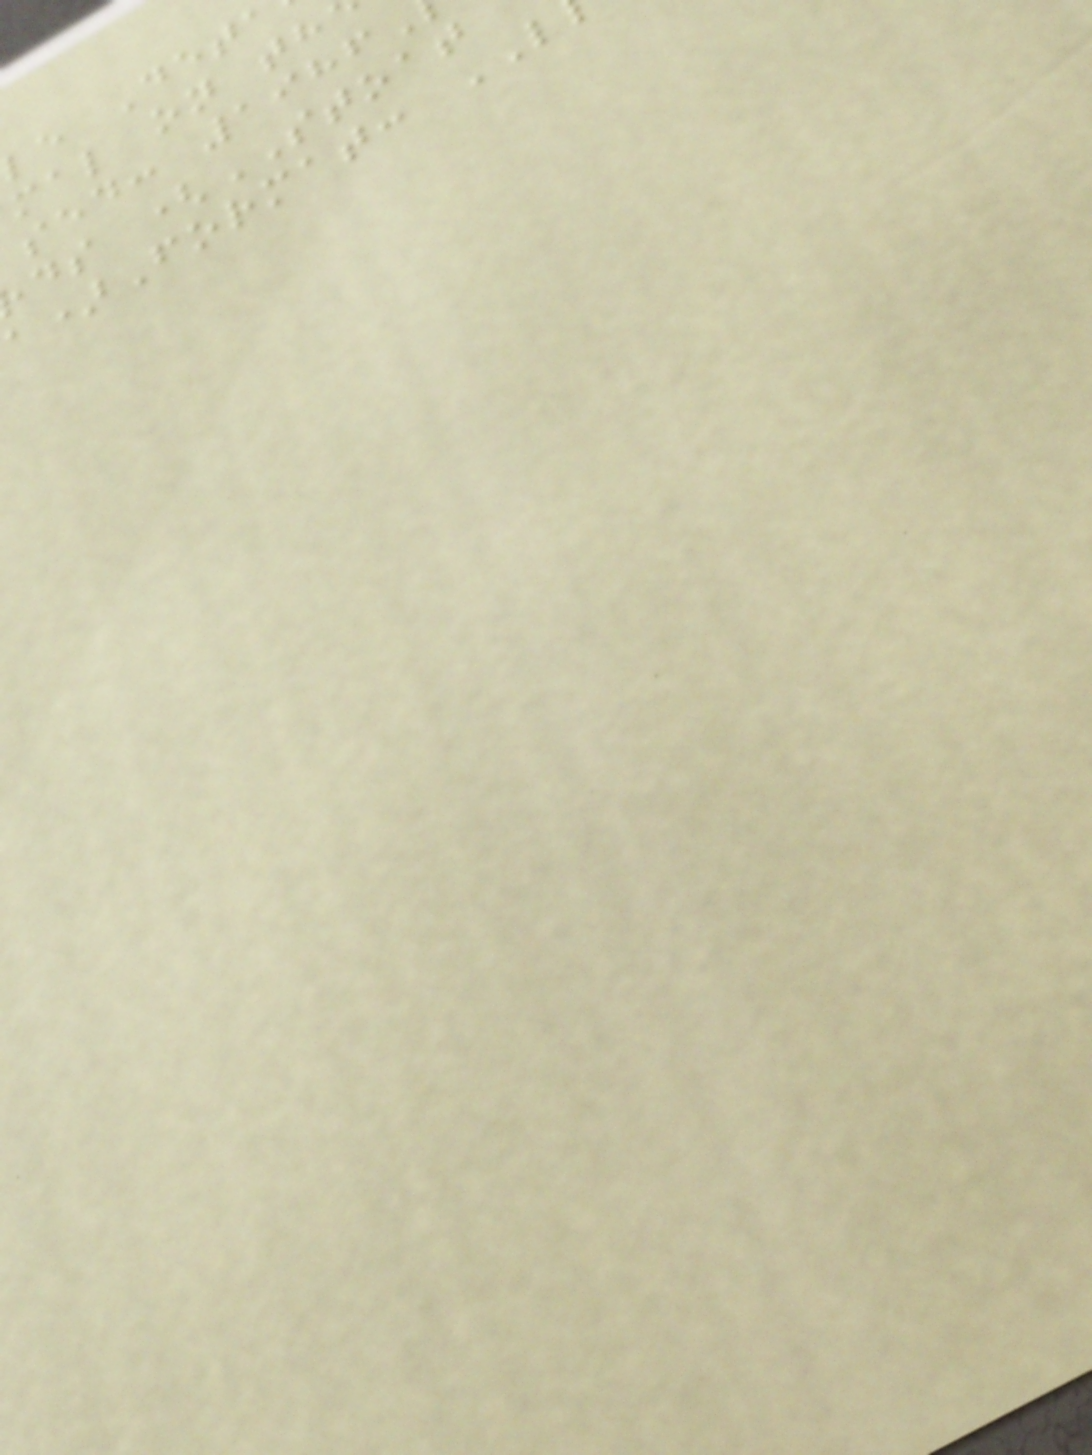le Deta
mal on th
sed: 1986
ds (STOAT
)Format:
